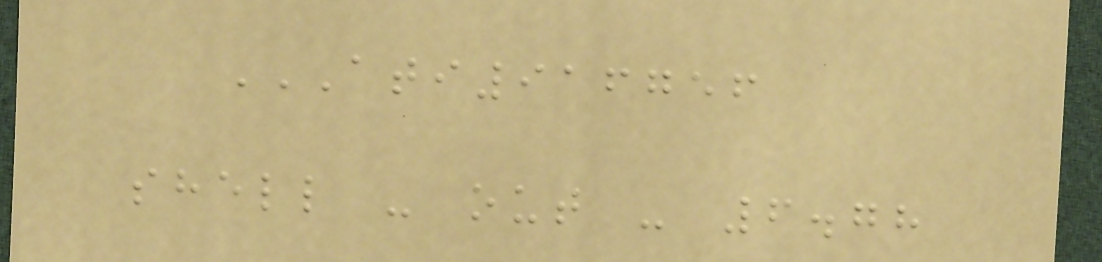ATI916756
SHELL - OUT - 6.78
